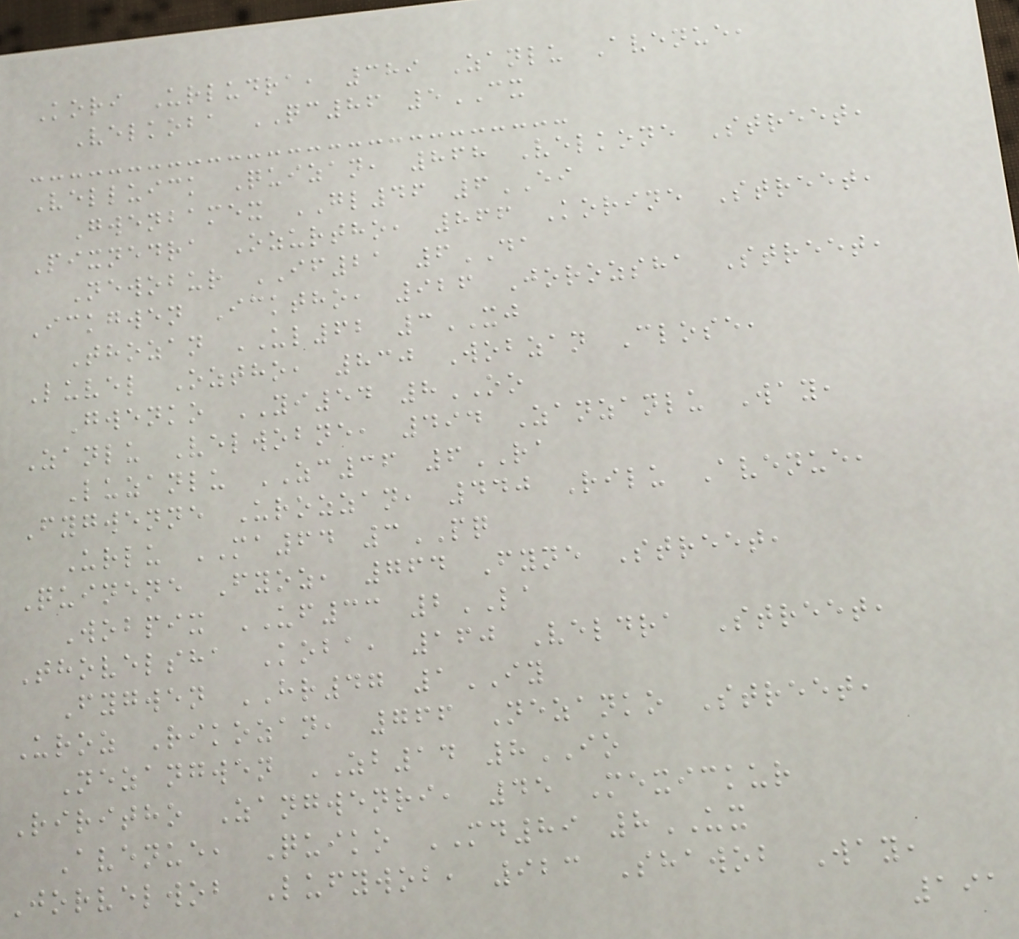Kori Urludra, 389 Zanlu Avenue,
Velkoba QC86 5CX
Velluick Quizan, 868 Velkone Street,
Gwenbamex GL46 6EI
Pixnedra Ozurtho, 866 Korine Street,
Newobur IF21 6DA
Ickgwen Icktho, 926 Jorozsha Street,
Thozan UL62 3XJ
Luvel Oztho, 830 Wobzan Close,
Gwenko YI54 8OO
Zanlu Velwobne, 494 Zanzanlu Way,
Luzanlu ZC36 6RA
Fygwenne Urozzan, 440 Rilu Avenue,
Urlu MA64 3PQ
Quinene Fyoz, 764 Fyne Street,
Wobpix UF33 2LA
Thovelsha Koba, 160 Veldra Street,
Fygwen HR47 1IY
Uroz Rikozan, 766 Nezanko Street,
Nezangwen ZB14 8IO
Riritho Zangwenri, 45 Mexickur
Avenue, Quiko MD89 8UX
Jorvelwob Lufywob, 923 Shawob Way,
191
